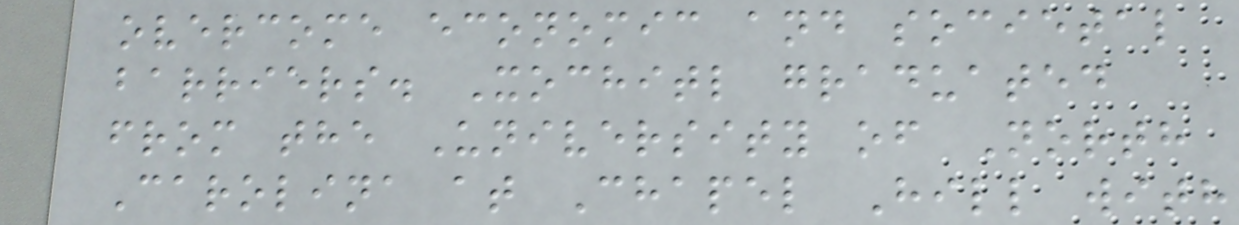overcome economic and societal
barriers. Xochitl graduated
from the University of North
Carolina at Chapel Hill with
